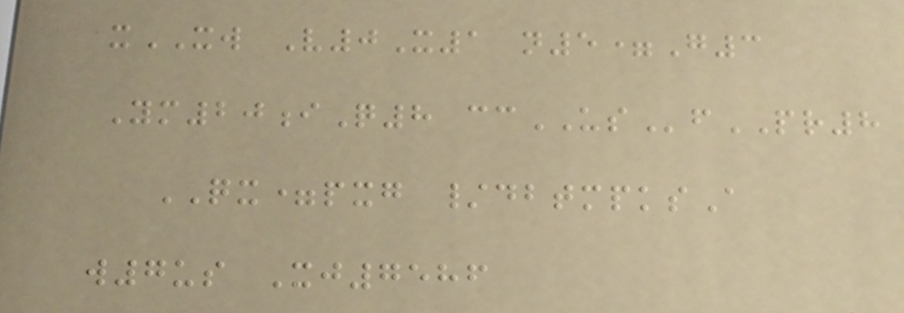xXW V0X1 n5=G3
Ym20iQ8 ccUSfPR8
QX=pxg /dbtmpksA
w7us Xj7586
